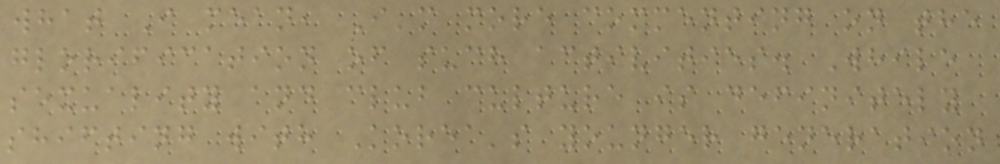what I mean, I'm more commenting on the
glorification of such activities. While
sexuality and club culture is definitely
shifting with Korea's younger generation
